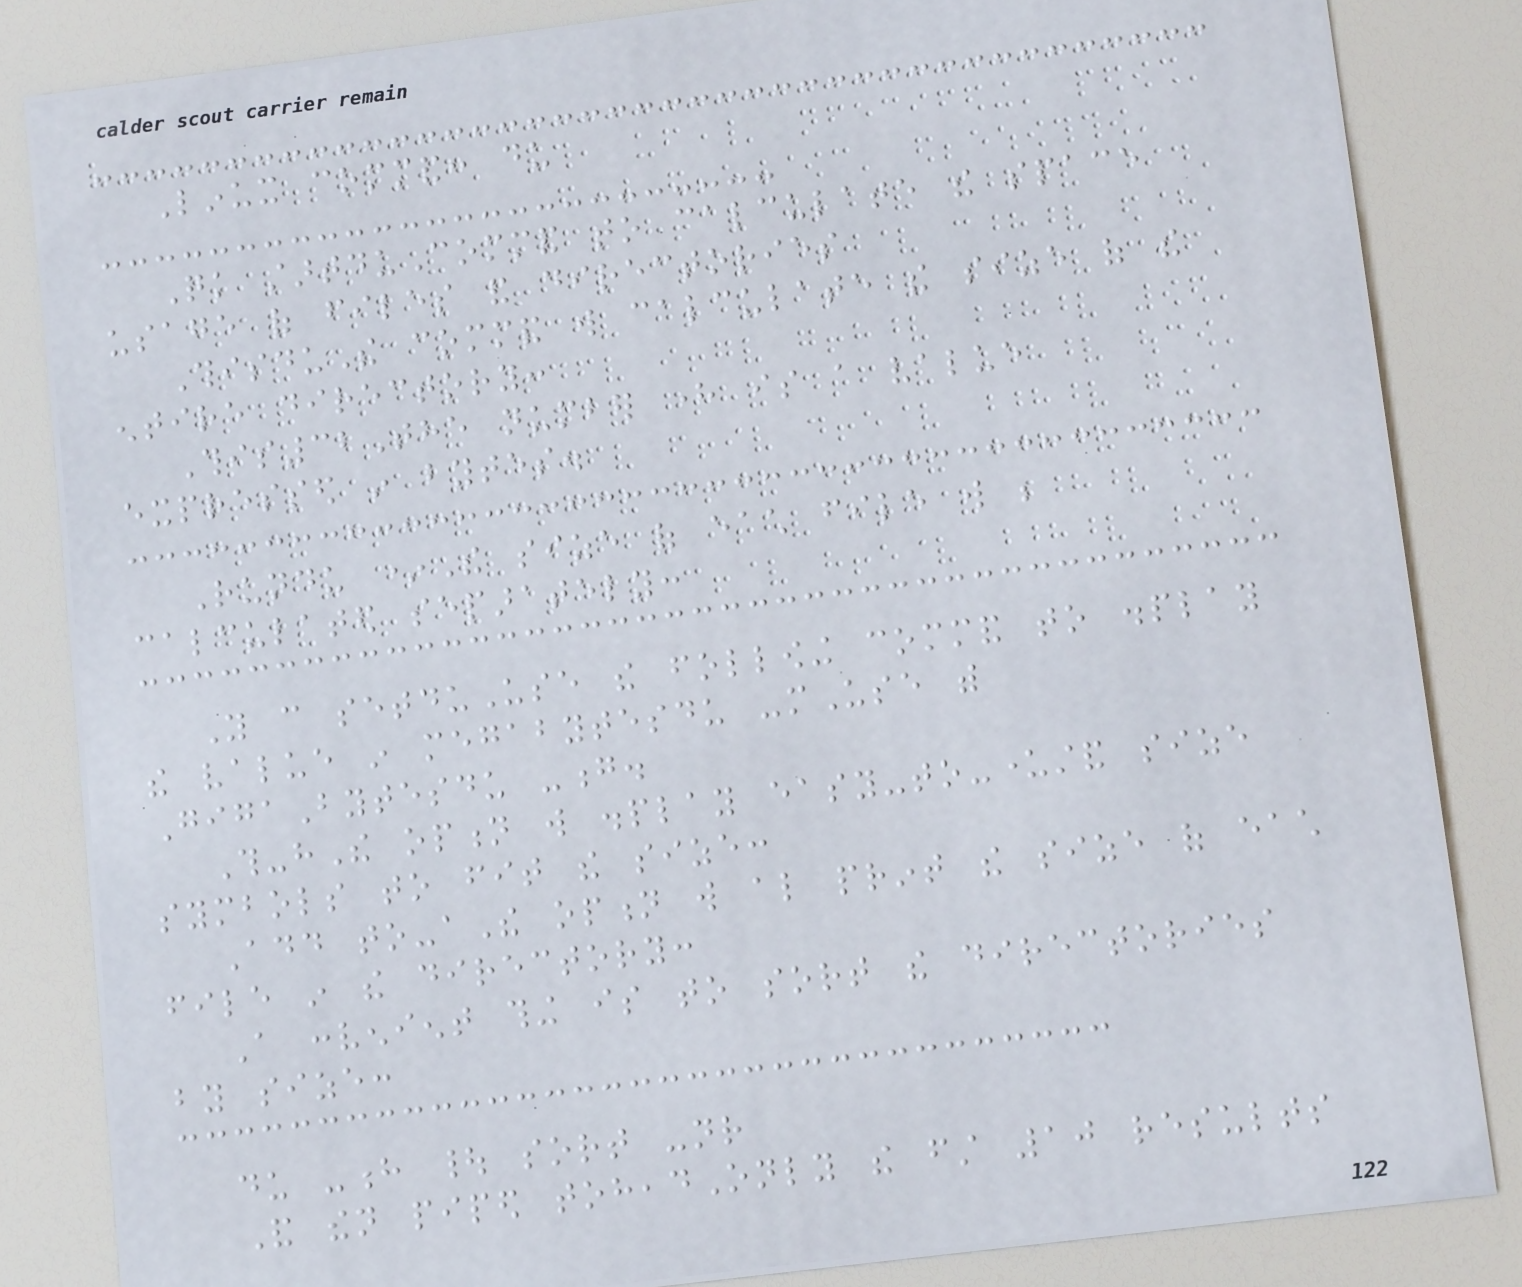Linux command: du
Quick startduCommand to calculate the space
usage of files and directories
ThisduThe command will calculate the size of the
entire directory:
This32The number here is a value
expressed in bytes.
Rundu *The size of each file will be
calculated separately:
You can setduUse the following command to display
the value in megabytesdu -mUse with
GigaBytesdu -g.
This-hThe option will display easy-to-understand size
symbols to fit the size:
Add to-aThe option will also print the size of each
file in the directory:
A convenient thing is to sort the directories
by size:
du -h | sort -nr
And then piped toheadOnly the first 10 results
